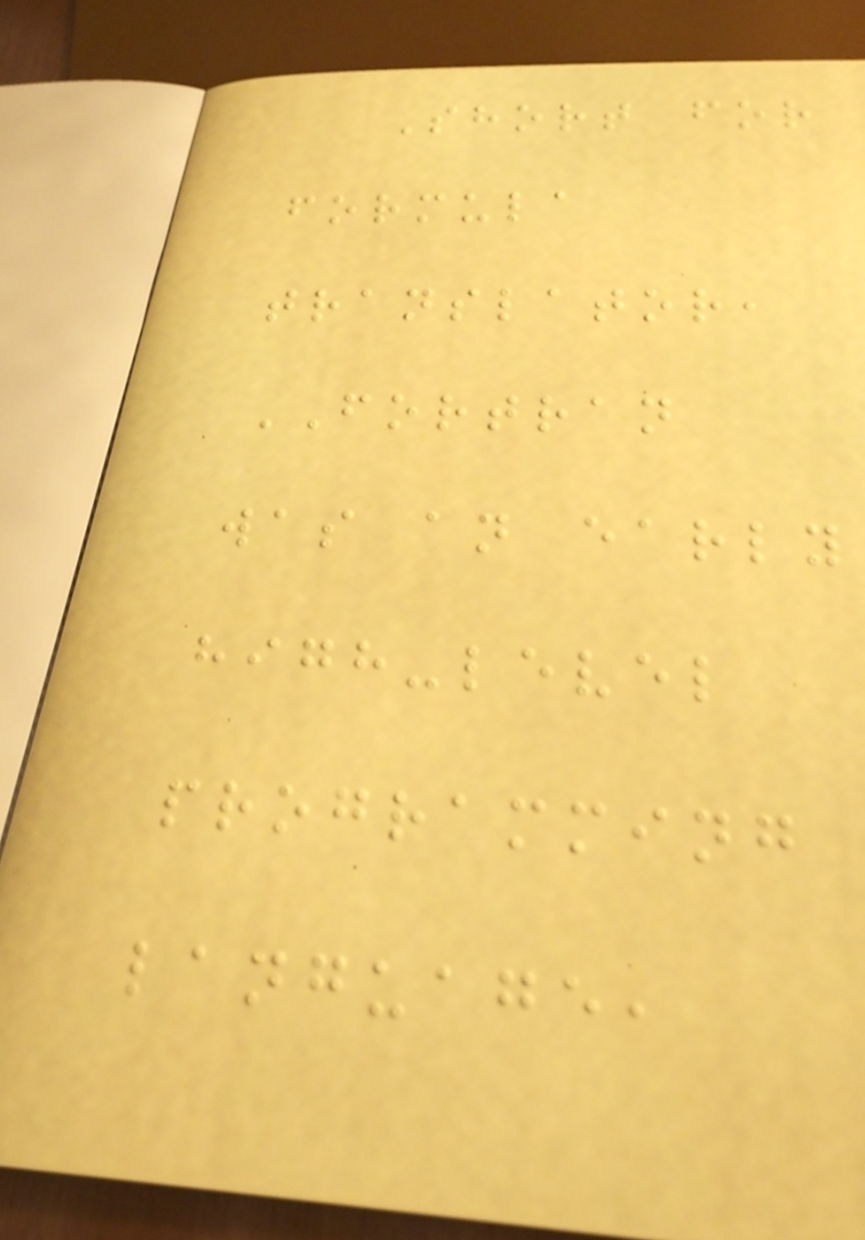Short for
formula
translator,
FORTRAN
was an early
high-level
programming
language,
